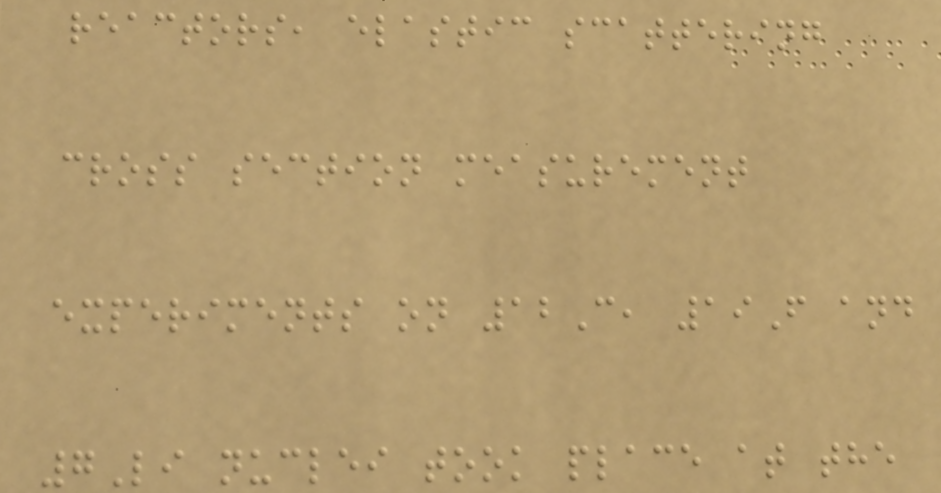reactors, elastic scattering
cross section measurement
experiments on 12C, 19F and
7Li nuclei took place at the
